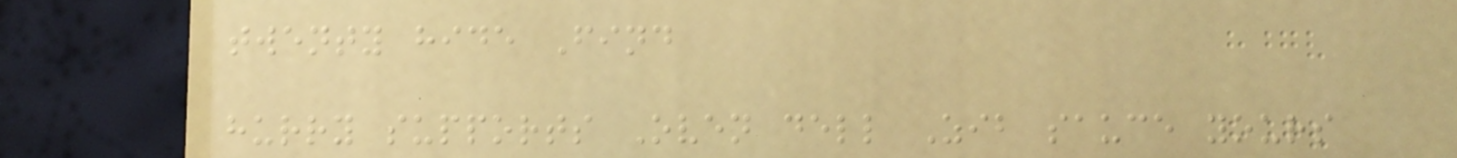twenty hide Find
hurry supports Oven dell Zib sauce yours
